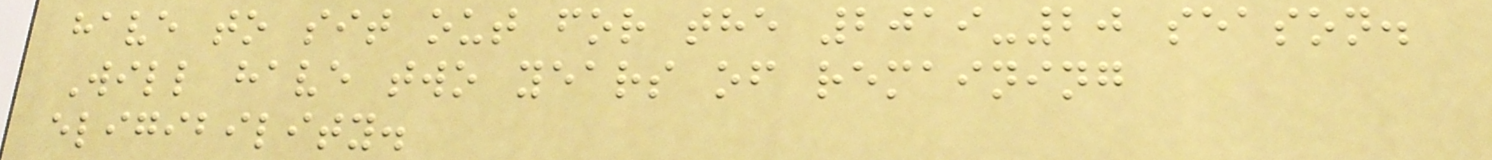have to sit out for the 2019-20 season.
Will have two years of remaining
eligibility.
